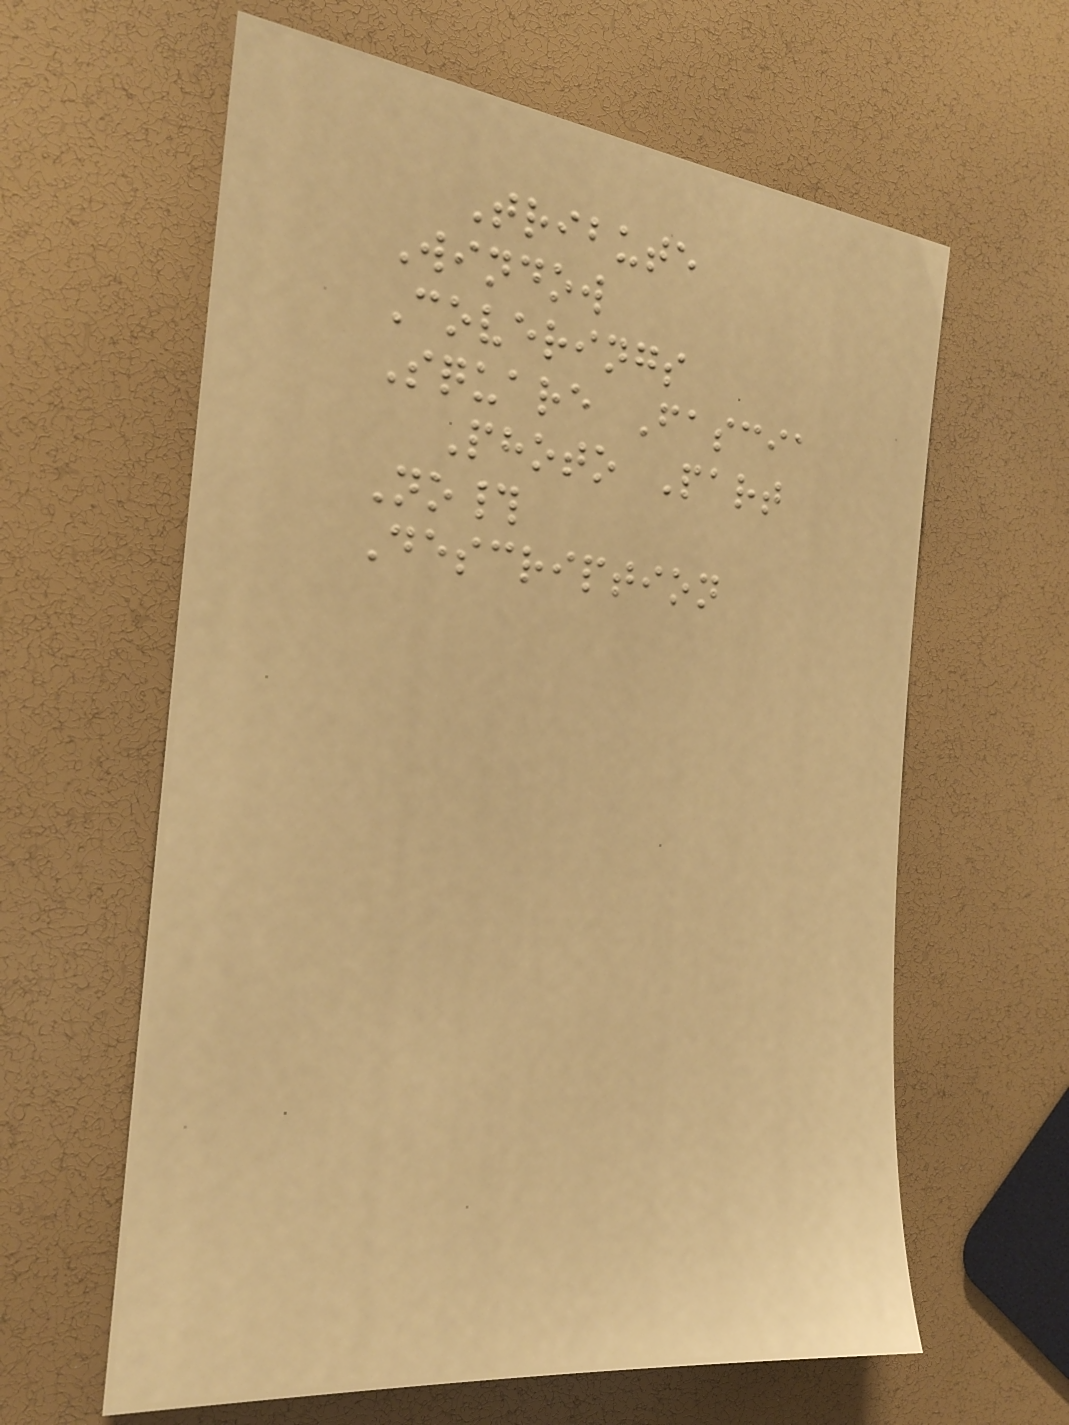Tribute
Window
Coverings
Square Fascia
Photo Part
No#
Description
